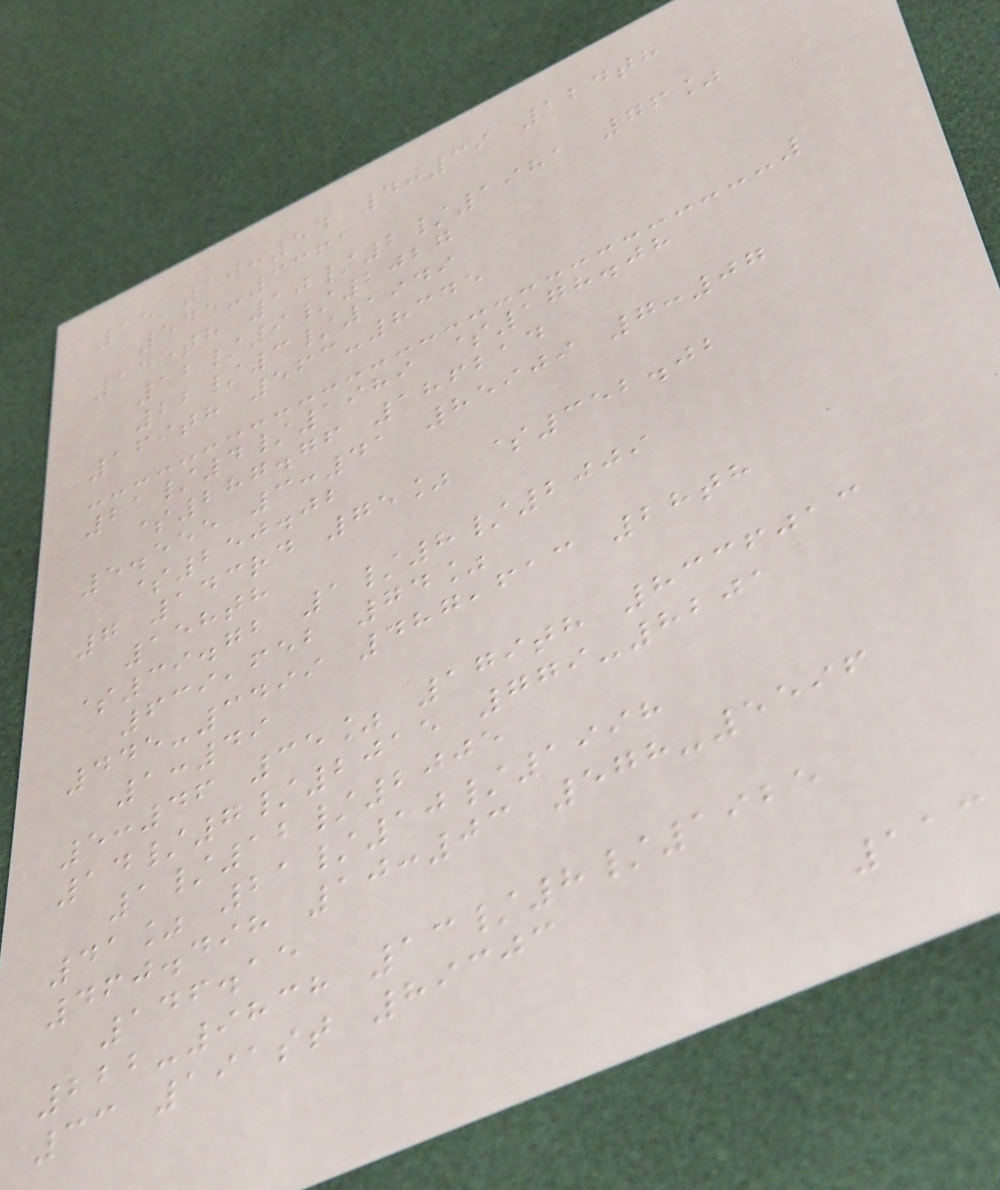15 10:54 4:39 124th
545-3361
145th 10/2/1981 76%
12/9/2027
22/3/1949
169th 563-8345
21/4/1989 $178.08
$287.76 186214
5.555 3:41 85909 7:07
$250.02
7 143rd 75% $352.02
158th
$39.72 1/8/2009
639,652 74%
445-3499 487,613 28th
1:49
5:46 35% 179th 8336013
14/7/2015 779-8201
1/12/2005
41% 21/10/1998
460.498 10:03 578-5596
146.15
222-9838 13/8/1925
33 191st 89303
113
